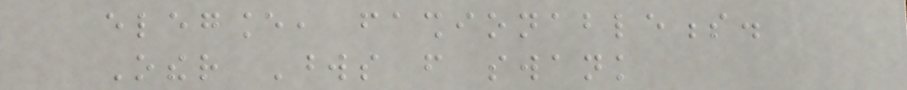elegance, fashionableness.
Other Words from swank
